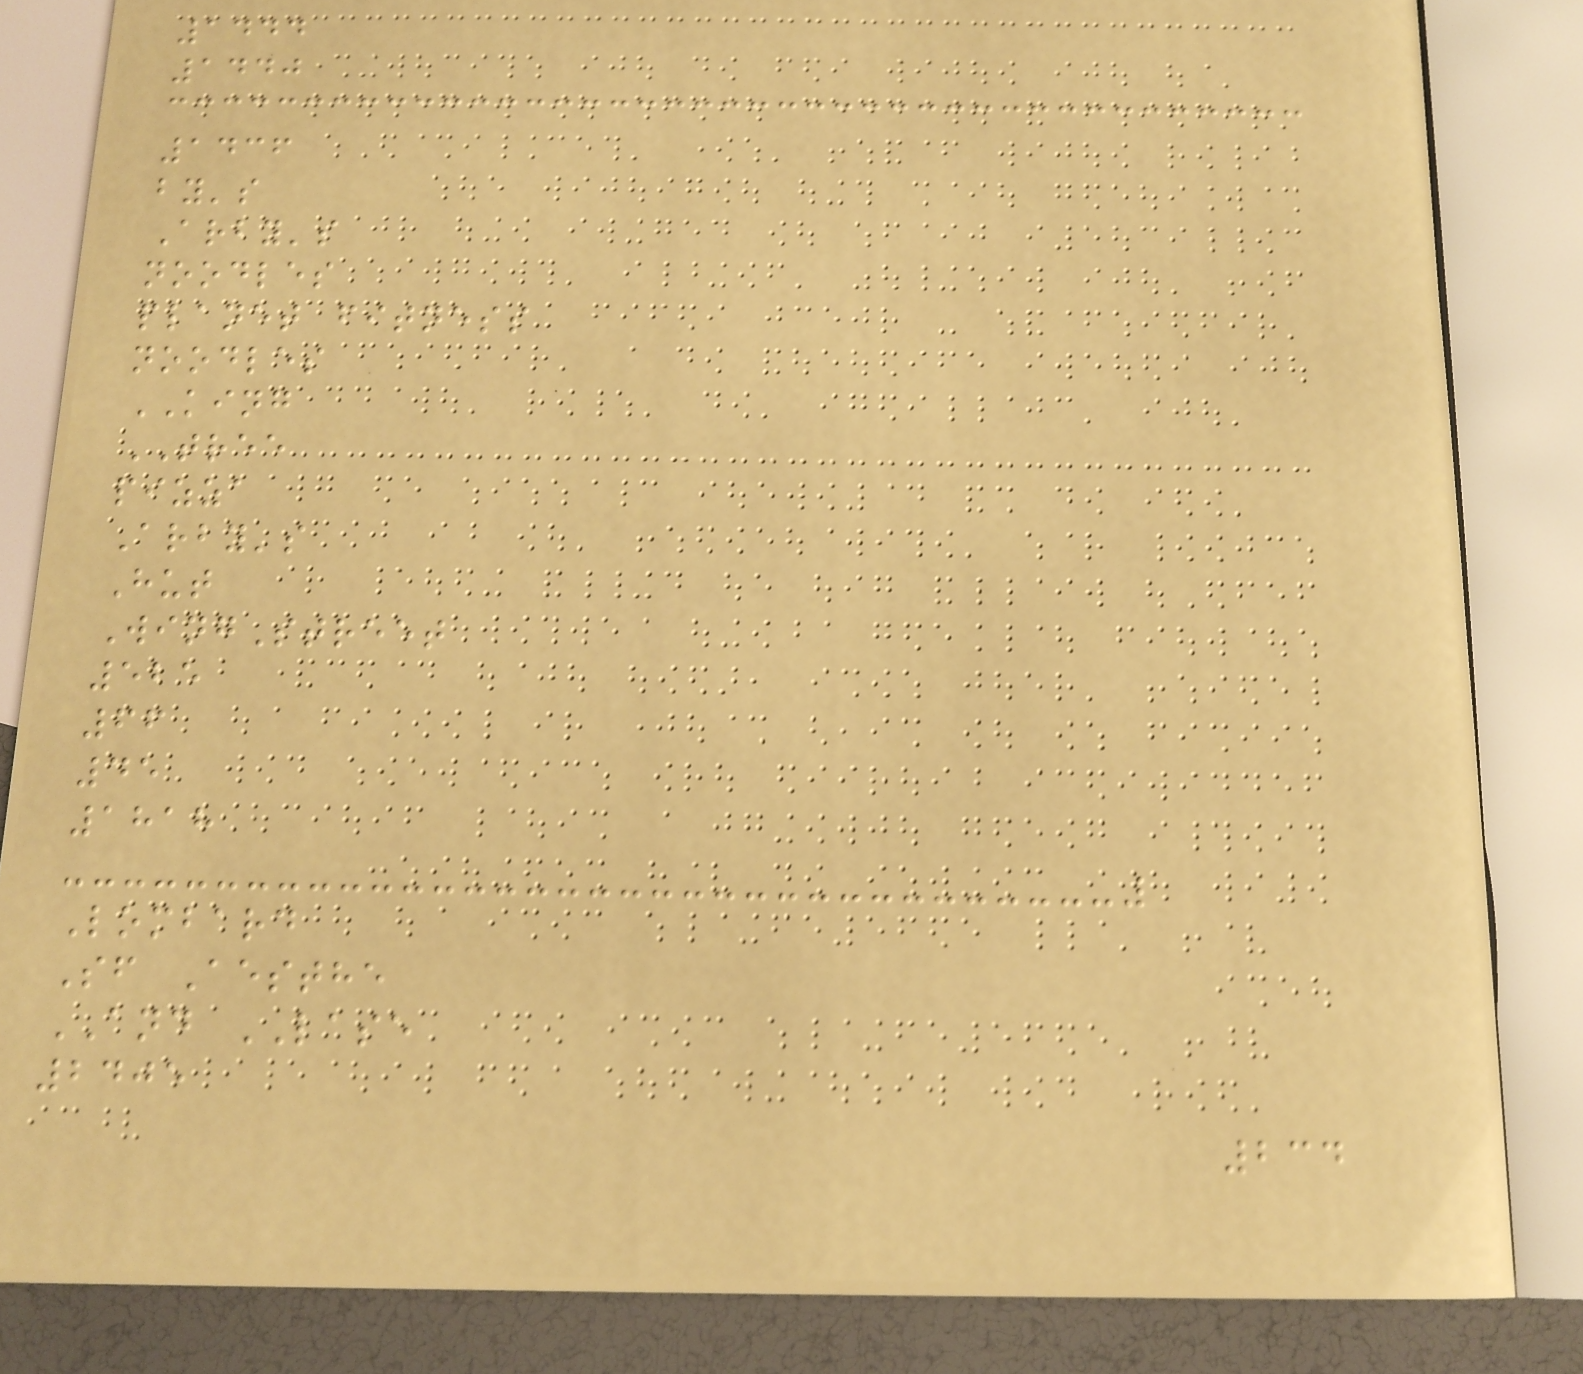1444
1440
1436
by's
Arby's
noodles
planet fitness
noodles
KING
TREE
pizza
Arby's
Hut
WingStreet
525
66
45
1818
Lombard
Sf Aesthe
AND LASE
2405
234
